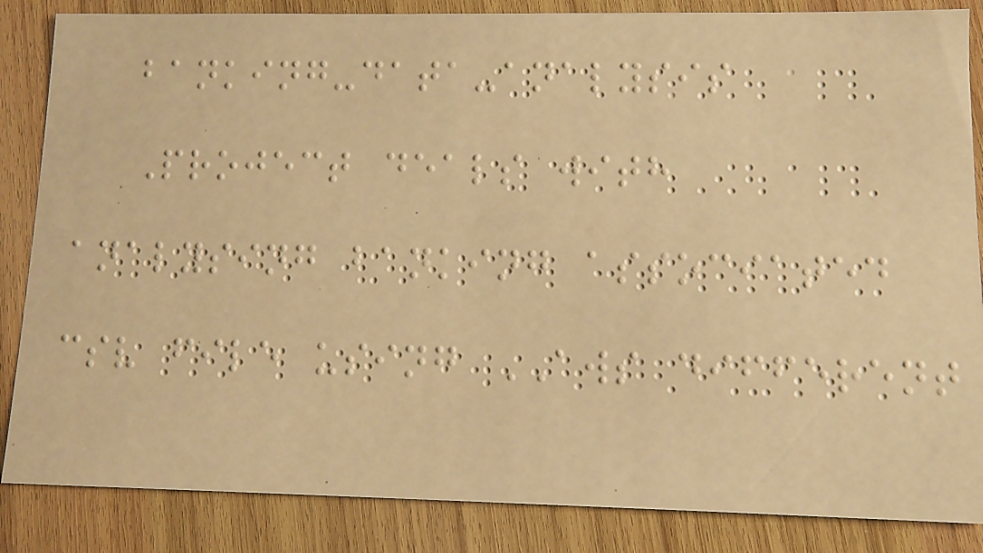banking-data-analysis
Project deals with
analysing banking associated
csv file using AWS different
